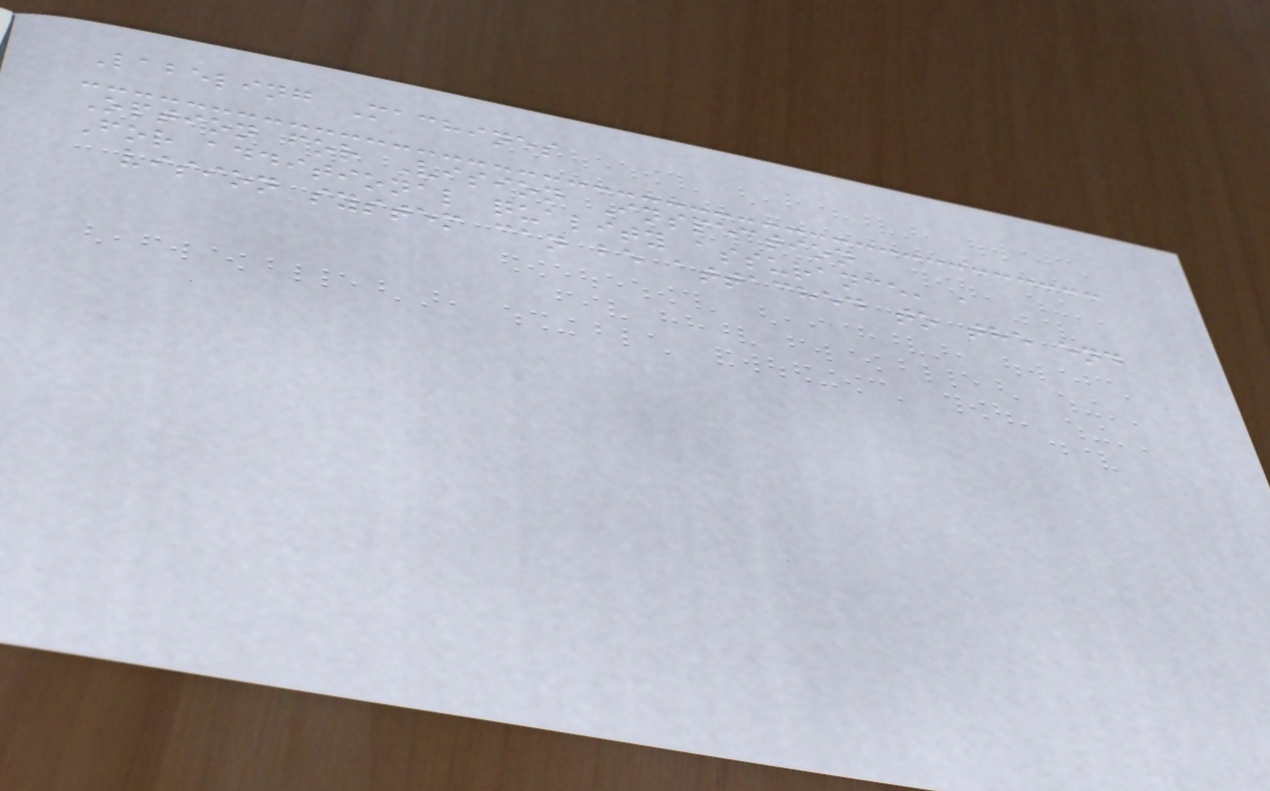Labeling Machines
Option for Vision Inspection
For additional quality assurance, a
vision system can be attached to the end
